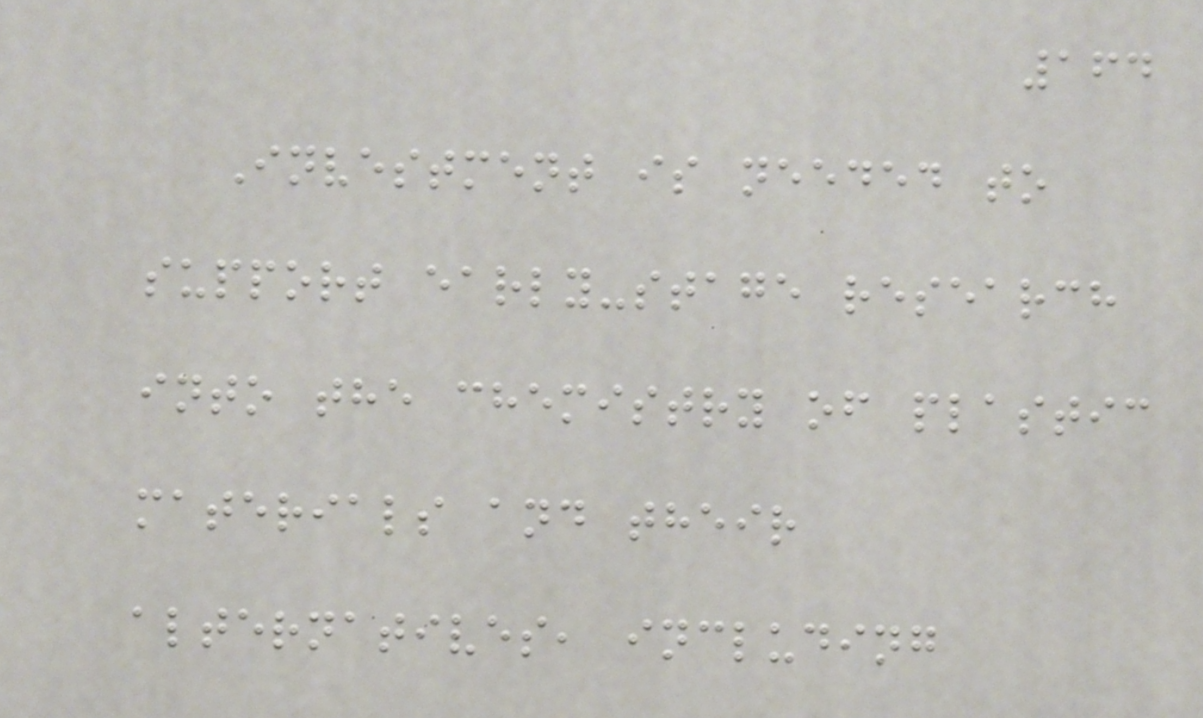164
Investment is needed to
support early-stage research
into the chemistry of plastic
materials and their
alternatives, including
